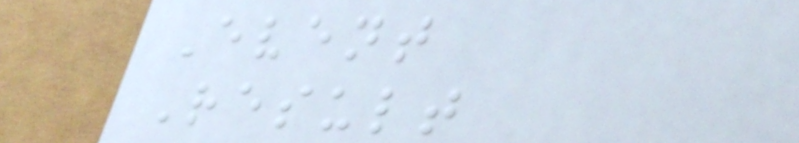Event
Result
